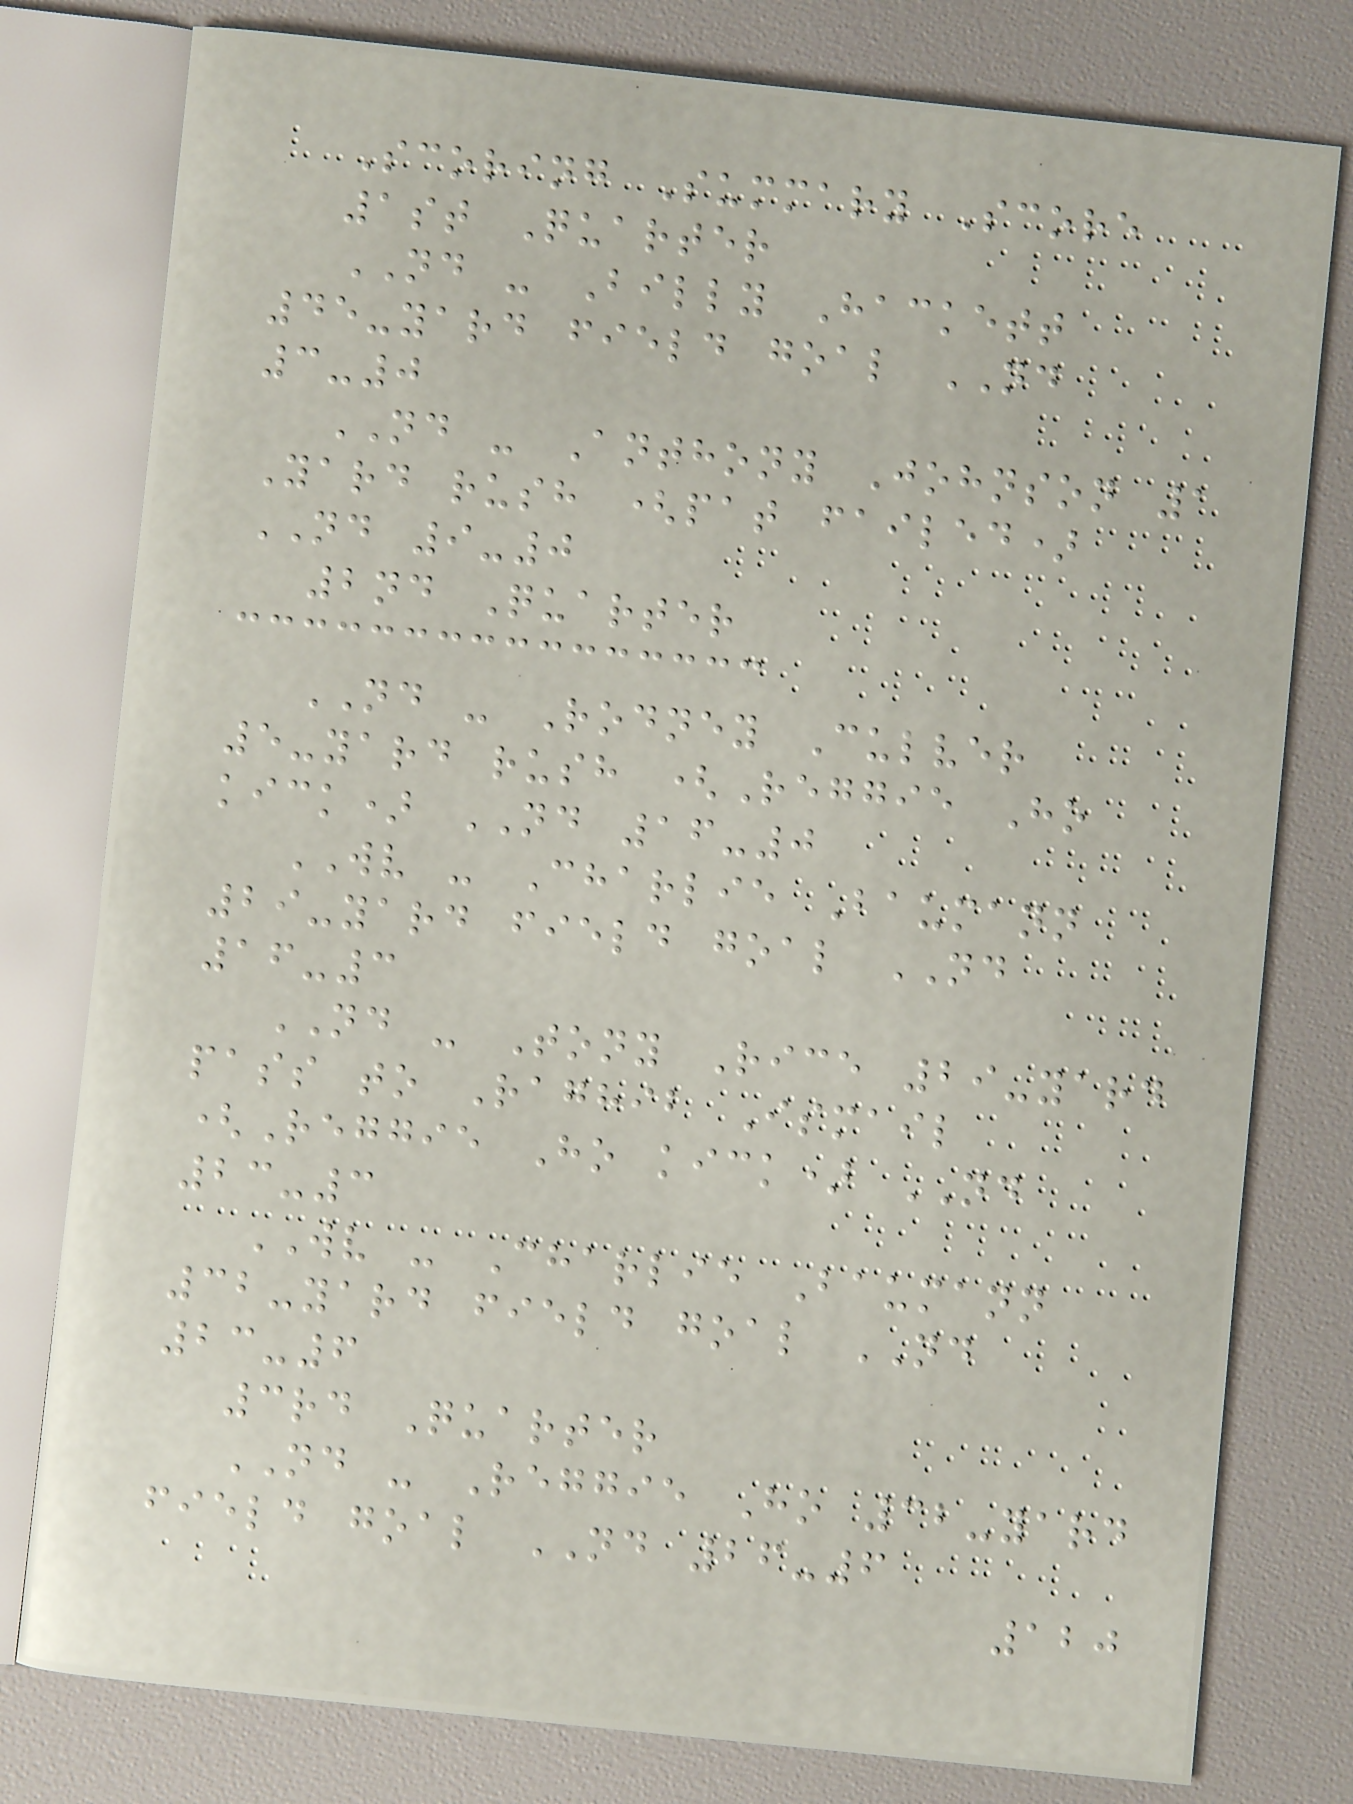Scoring Summary Score
1st Quarter
ND - Billy Hackett
45-yard field goal ND
3-0
ND - Anthony Johnson 1
Yard rush (pat failed)
ND 9-0
2nd Quarter
ND - Rodney Culver
5-yard rush (Reggie Ho
kick) ND 16-0
WV - Charlie Baumann
29-yard field goal ND
16-3
ND - Tony Rice 29-yard
pass to Raghib Ismail
(Reggie Ho kick) ND
23-3
WV - Charlie Baumann
32-yard field goal ND
23-6
3rd Quarter
ND - Reggie Ho 32-yard
field goal ND 26-6
120
